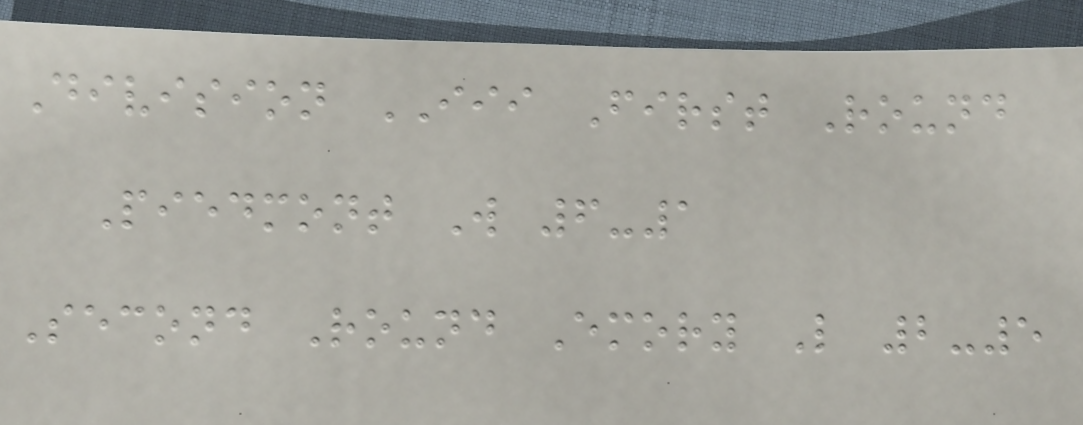Division III First Round
Piedmont W 6-1
Second Round Emory L 2-5
